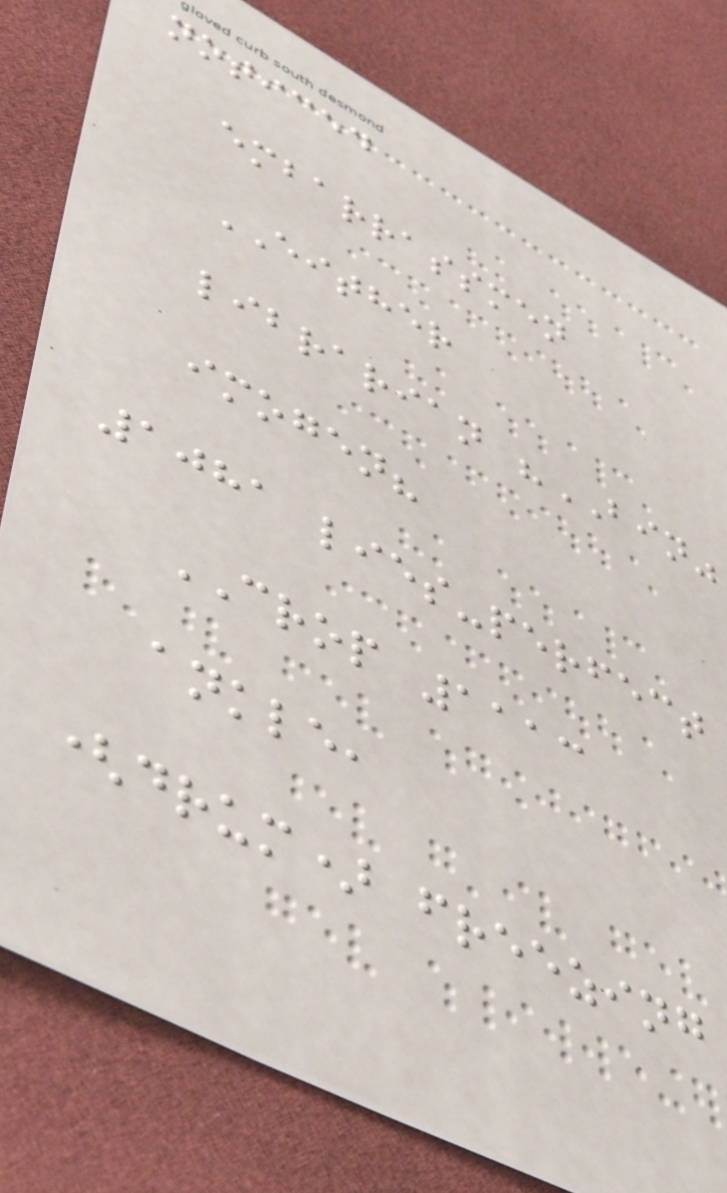noticed
embarrassmen
EITHER
librarian "BIN"
imogen?
1081 lies-perfect
CROP 1113
ankle,
(drum) freezing
